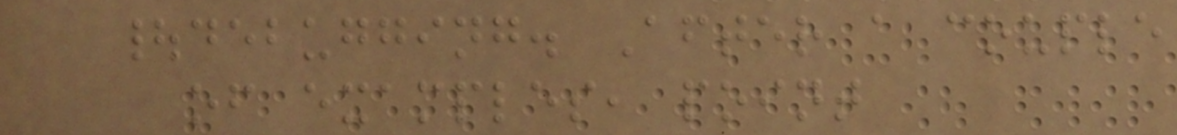|debugging. After a couple
of examples, point
